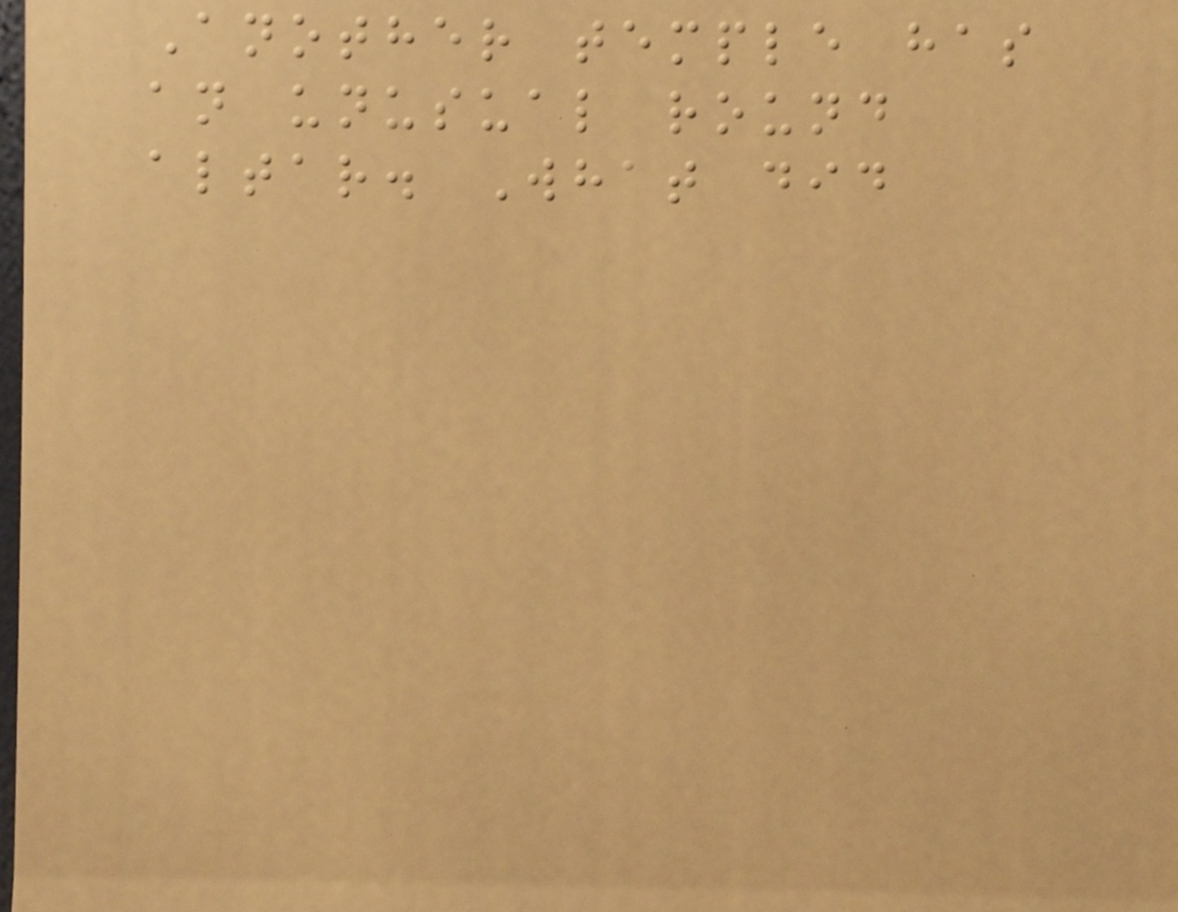Another temple has
an unusual round
altar. What did
